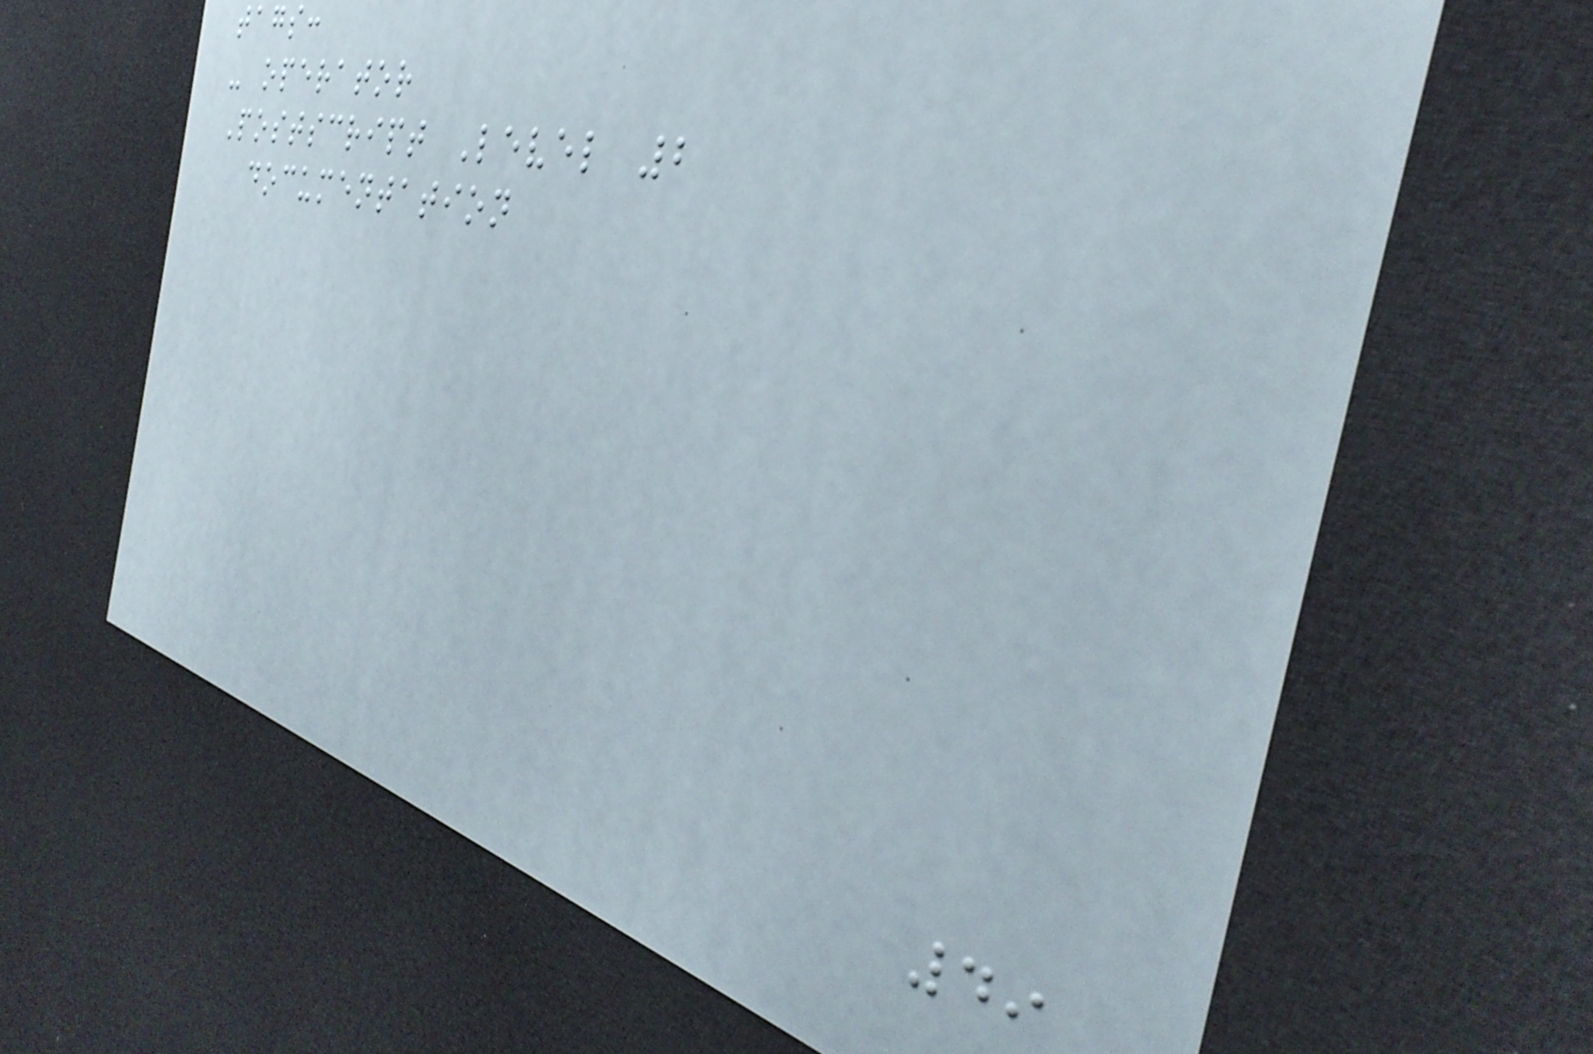tags:
- operator
Postscript Level 2
documentation
49
